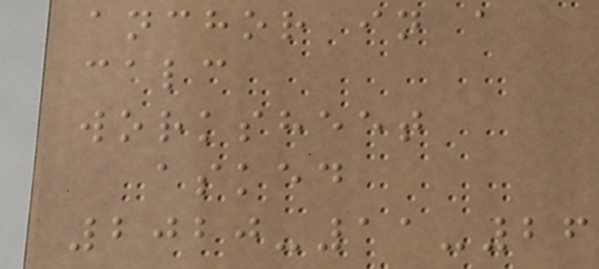anchor in a
calc
worksheet
asked
2020-11-26
